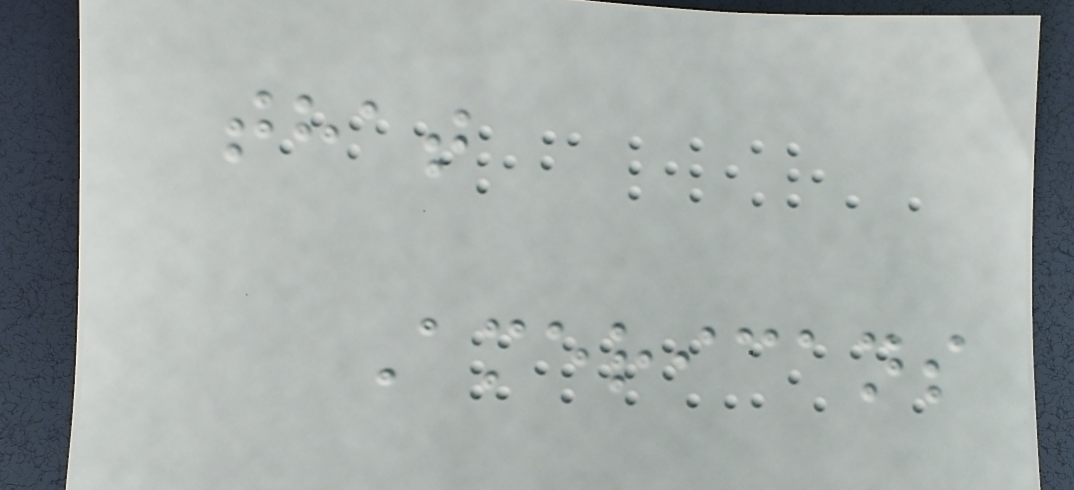that
Americans
